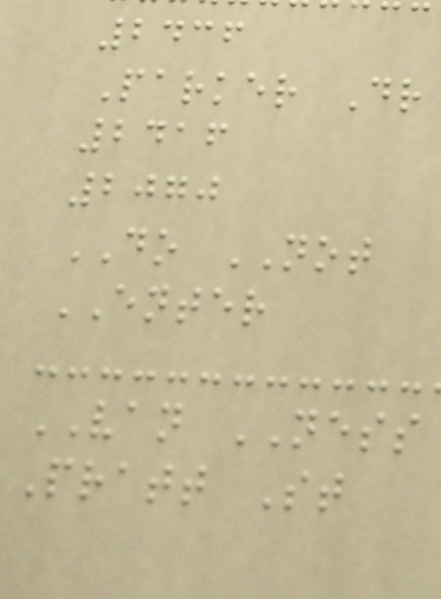2436
Parker Dr
2416
2070
DO NOT
ENTER
VAN NESS
Pratt St
